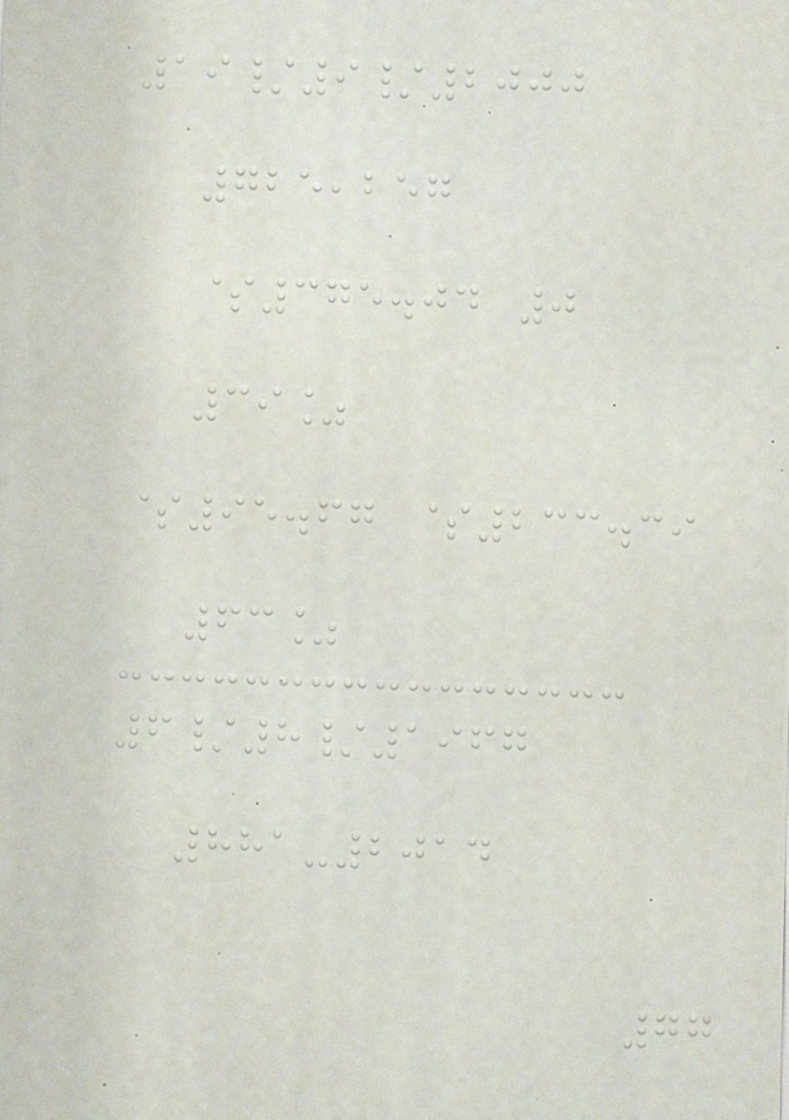19/9/2000
725,257
$375.04 0
39%
$95.67 $233.39
63%
6/8/1967
881-2014
77
